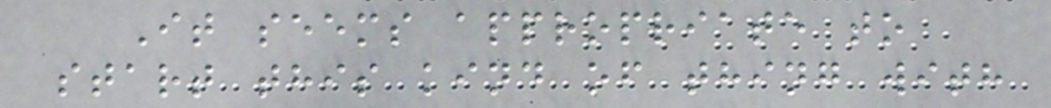It seems appropriate to
start this kind of thing with
